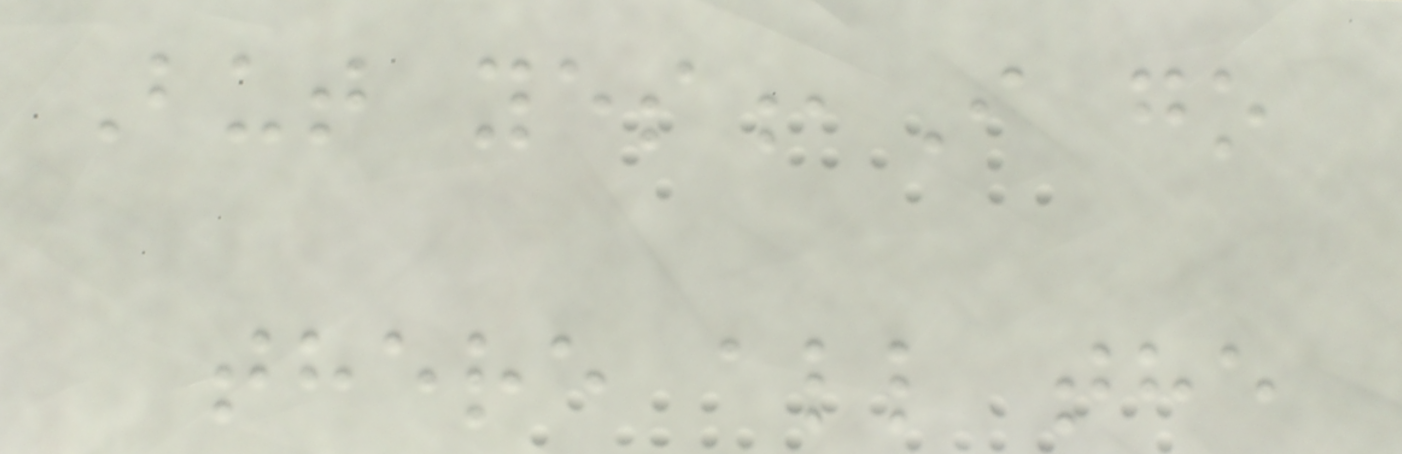But yes,I go
there all the
